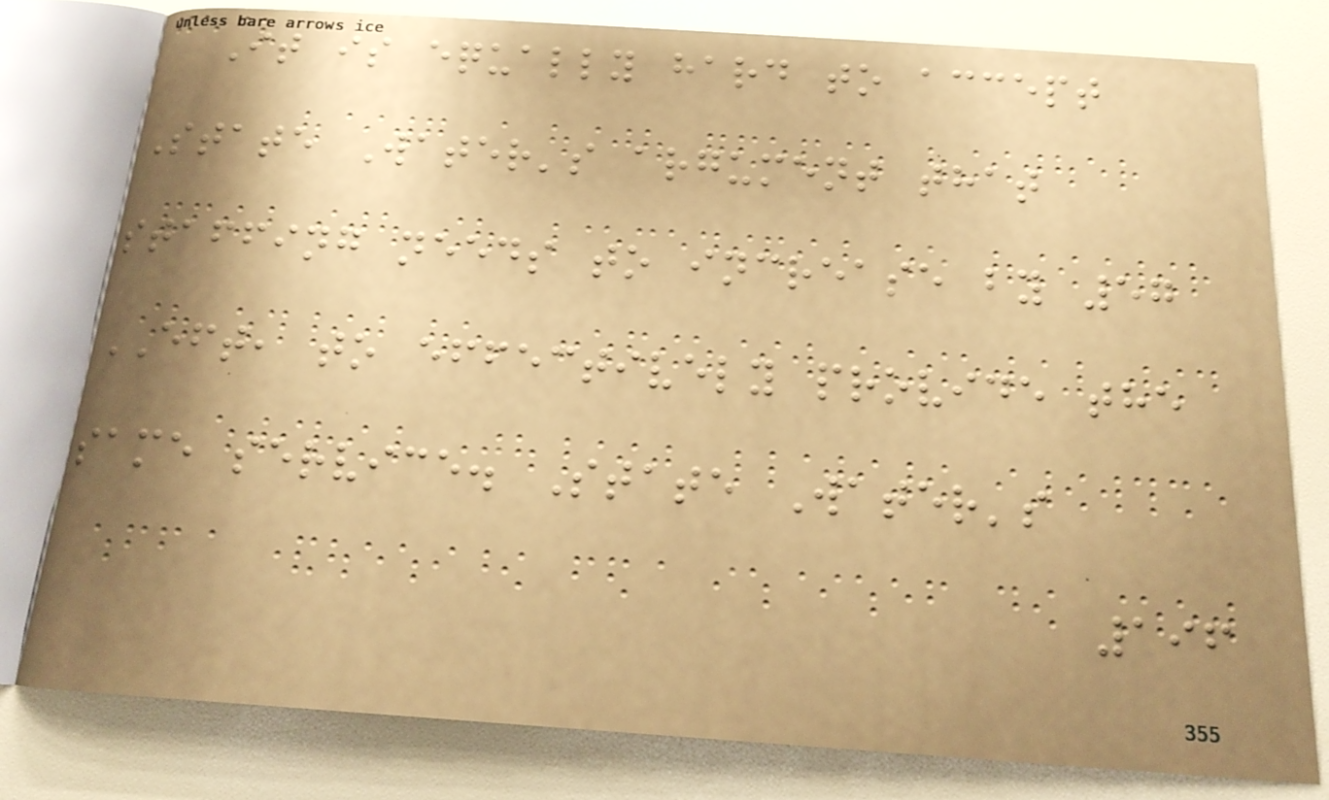It is equally hard to accept
State Water's argument that
staffing needs to increase by 57
EFT, to effectively provide the
same service. State Water's
196
